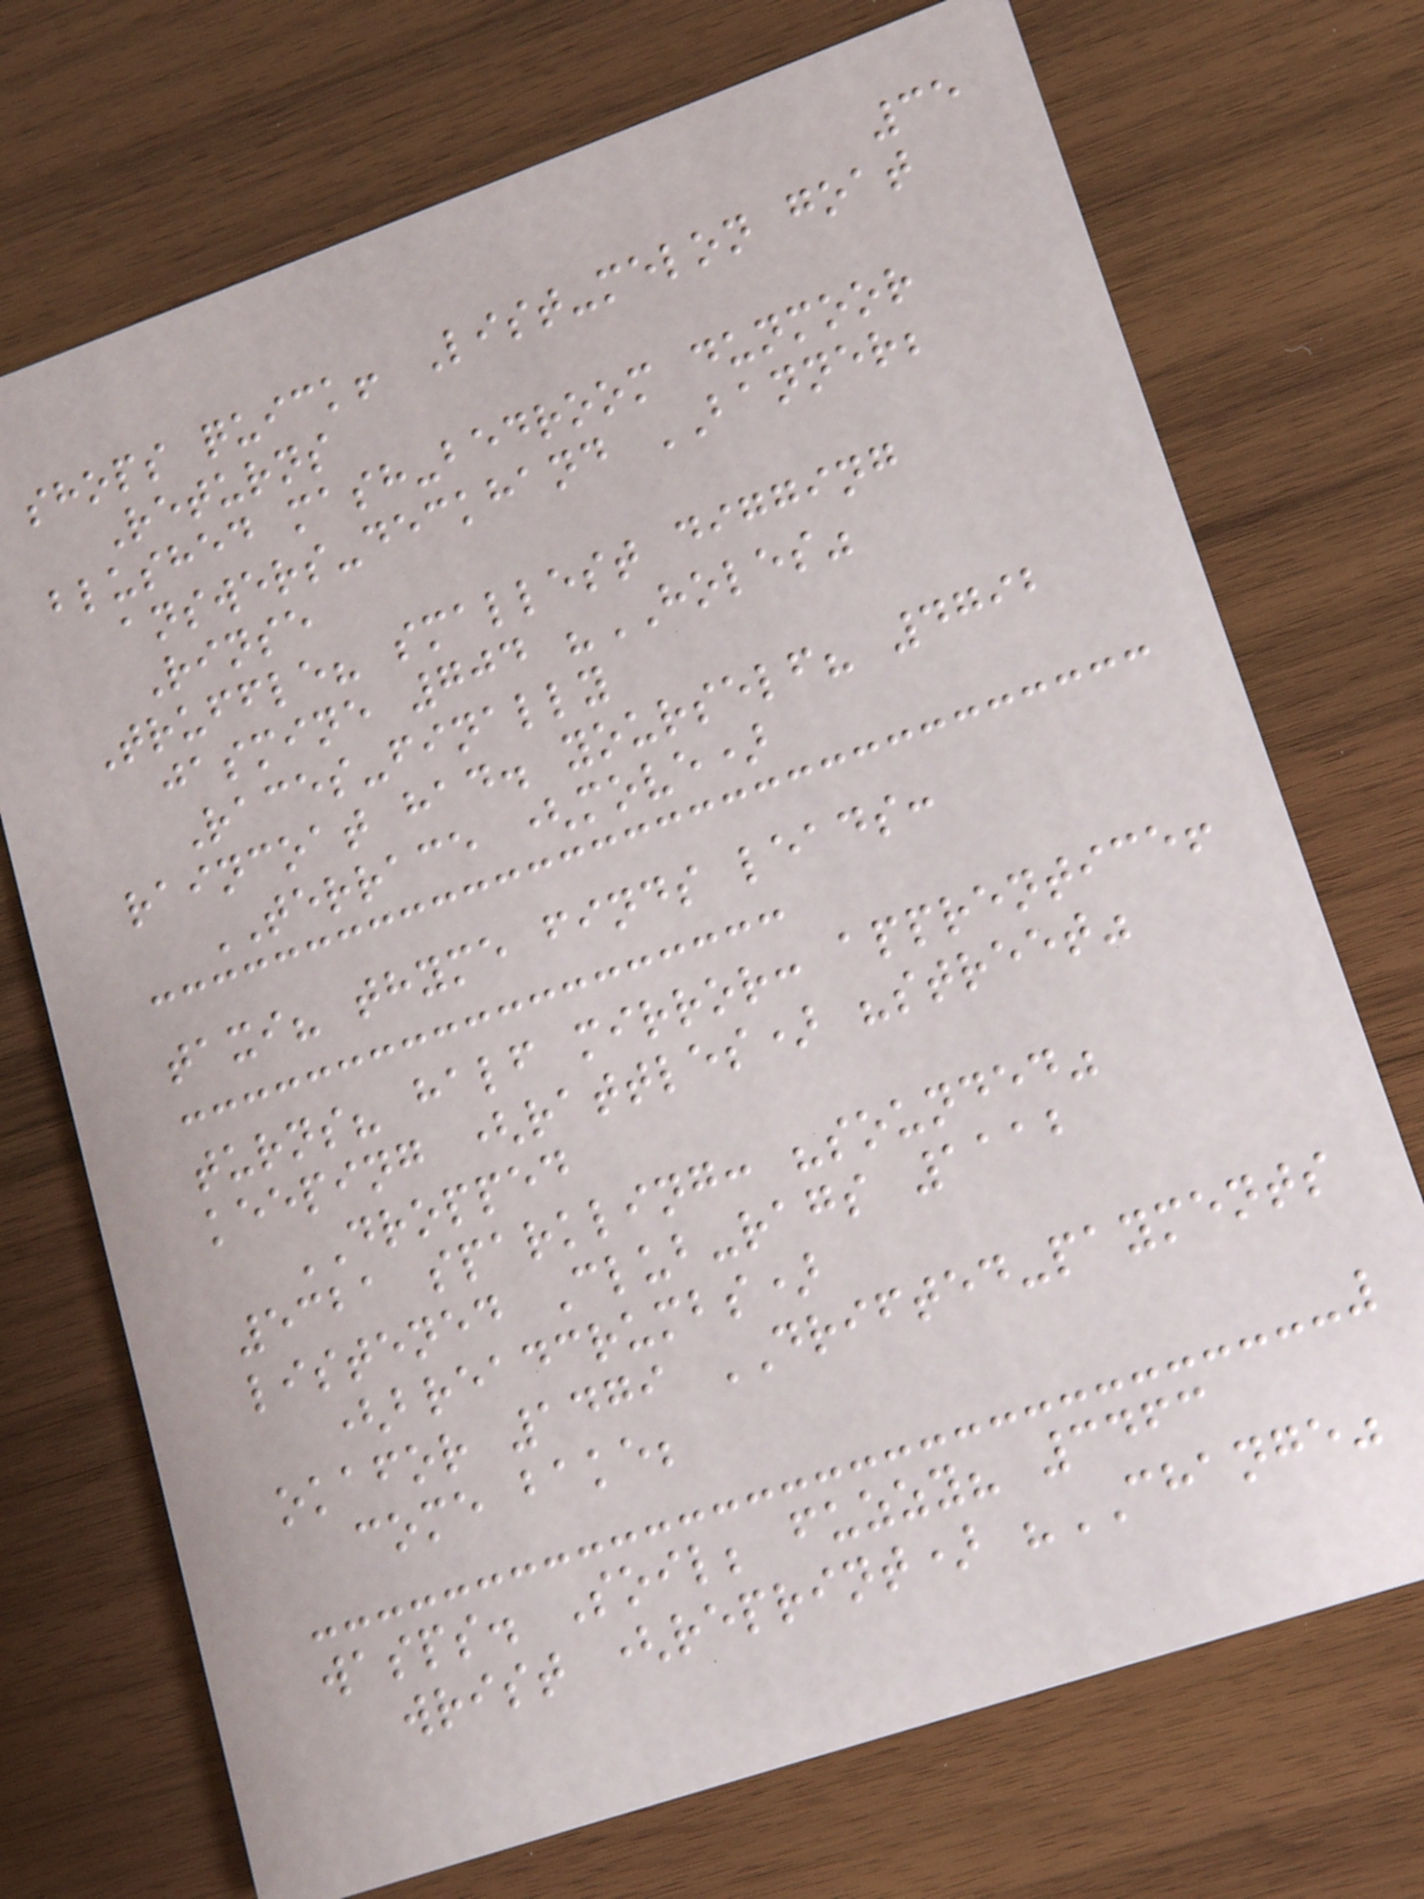35
shops quick! List-melon goat
Returns
blushed mash-bedroom dunmoor
answers-deckhand BANNER;
Rinse
Truffle? smallest digging
jasmine 704 "HOLES"
Races-finally
raincoat had. yourself? 4792
TERRACE (move)
taxi? thyme finds leads:
turns? half mirror: apprentice!
keeping (rattles) "street"
DROPPED
5321 sparkling: "sounded"
listened Club-rags 1112
(breadcrumbs)
okafor 1479 DRIFTED-payments
come bake;
wasps. Soil; fuzzy? 3463
wrist (reprint) "CHANGE"
